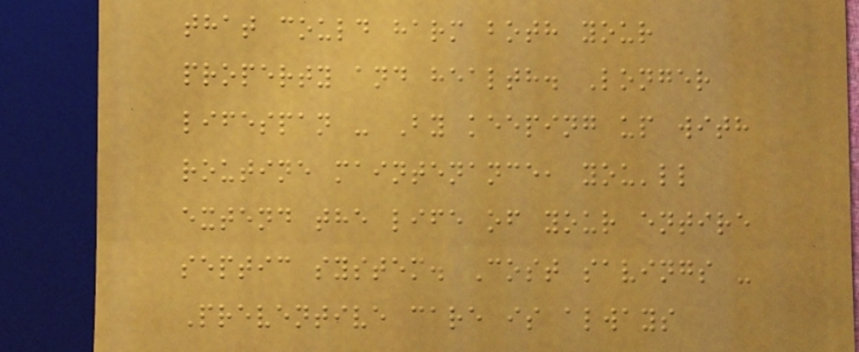that could harm both your
property and health. Longer
lifespan - By keeping up with
routine maintenance, you'll
extend the life of your entire
septic system. Cost savings -
Preventive care is always
